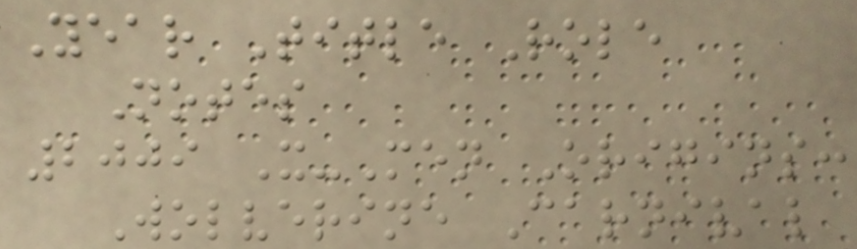Year Title Role
Notes
2009 X-Men Origins:
Wolverine Carnival
